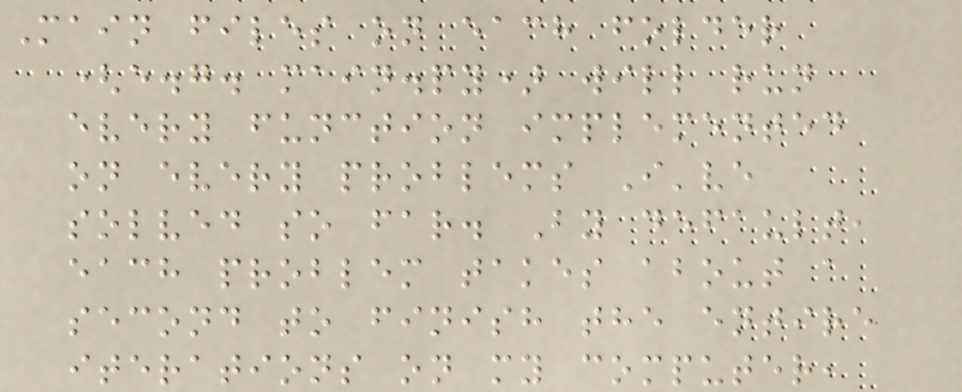Main files on each folder
(e.g. main.py) will run
every function implemented
on every problems I've
solved so far. By default,
each problem takes about a
second to finish the entire
iterations on my computer,
